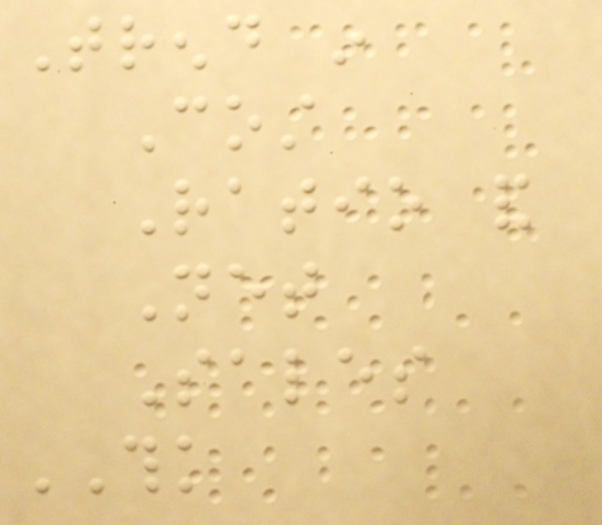Trend in
Cost
Ratio and
Net
Sales
THK
